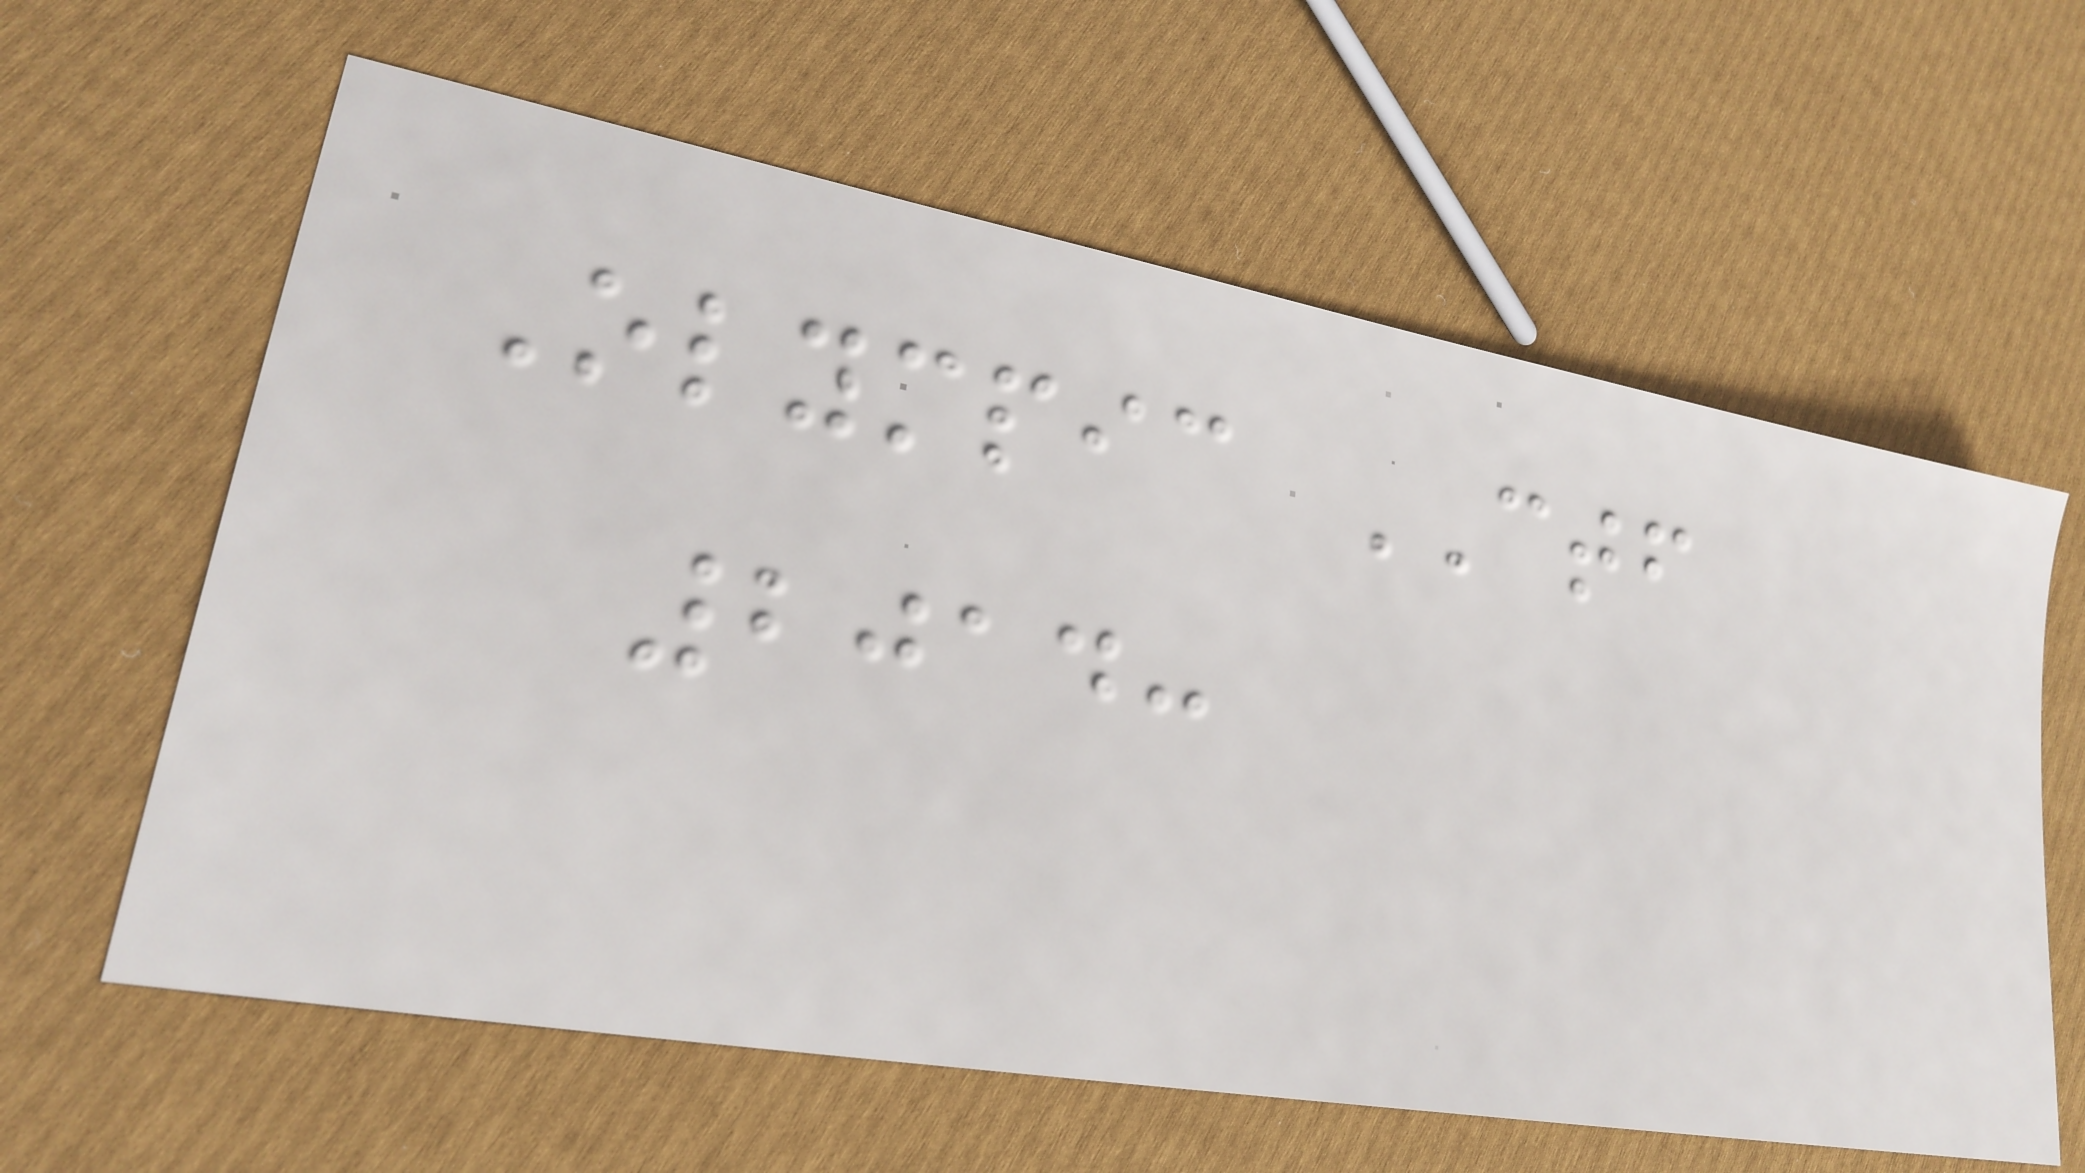Olympic CTF
2014:
